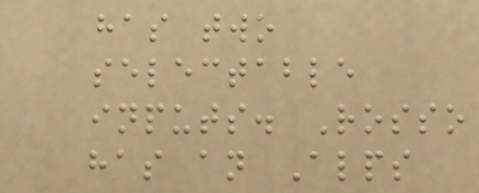has two
selectable
inputs. Rosso
has an Alps
